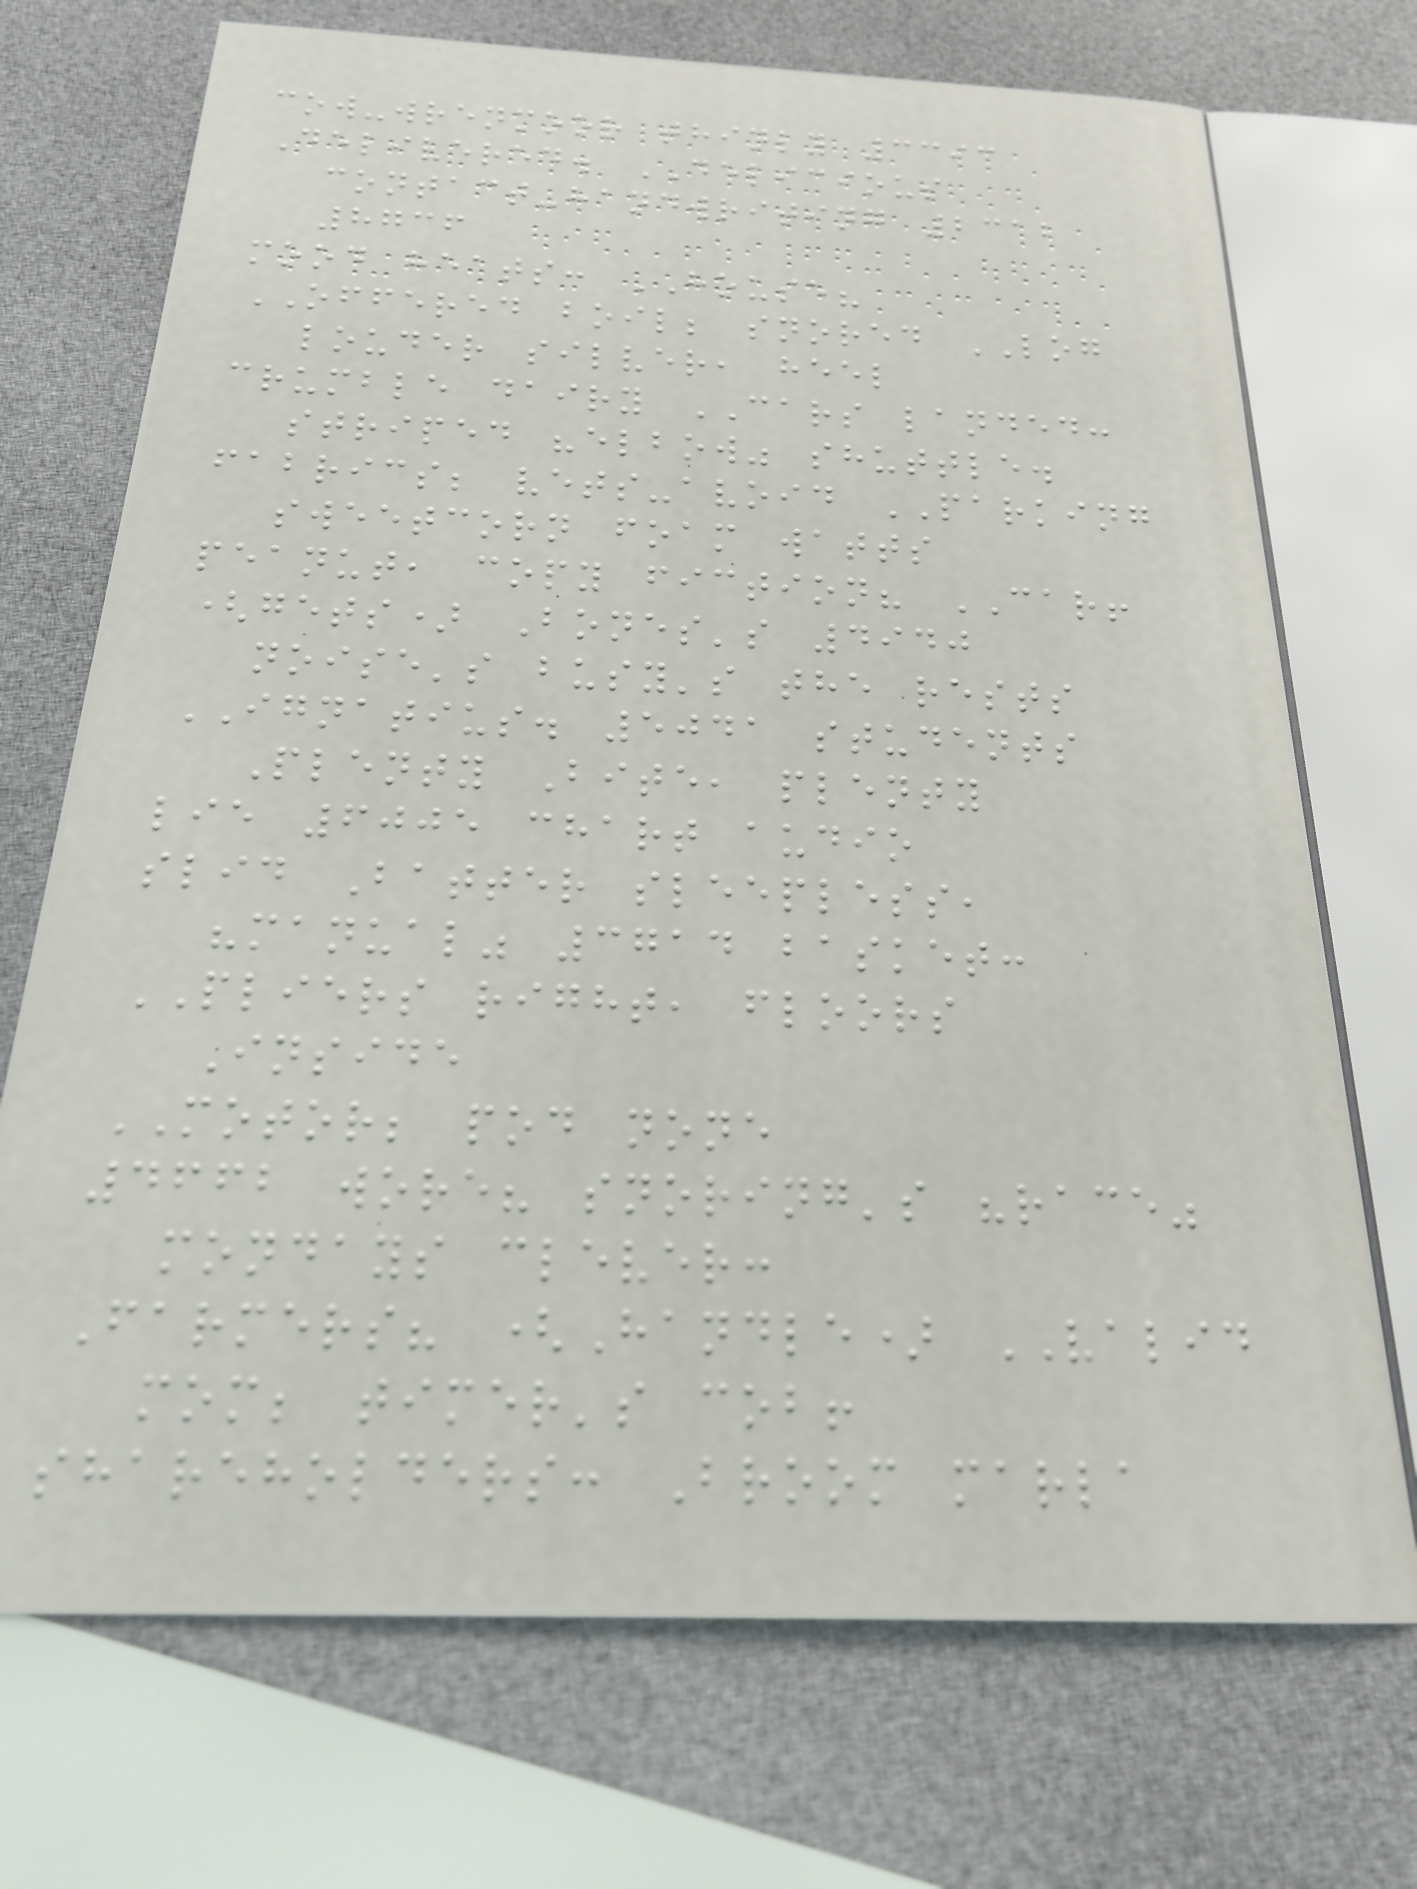cow-wrenmoor thinly 3393
Delivered. DELICIOUS
contact-handwriting 2312
8736
mood heats: HOUSE?
OFFERED boil; snored LOG
louder silver, heel
crumble dairy CARS landed:
striped "elbow" shuttle.
fabrics; vets-avoid PARKING
sweetcorn foam watts
peanut, copy fiction? CAR!
(gets) Bones's 4940
noise's busy's the rests
IGNATIUS. 5041 students
Plenty Bite, plenty
lie 6005 chart audio
slid Batter sleepless,
"manual" 3714 basket:
PLIERS right, floors
Inside
MOTOR; pod none
4662 wore? snoring's "race"
mondays clever:
Farmers? (Handle) VALID
mom; timer's cob!
shareholders: Broom marla
